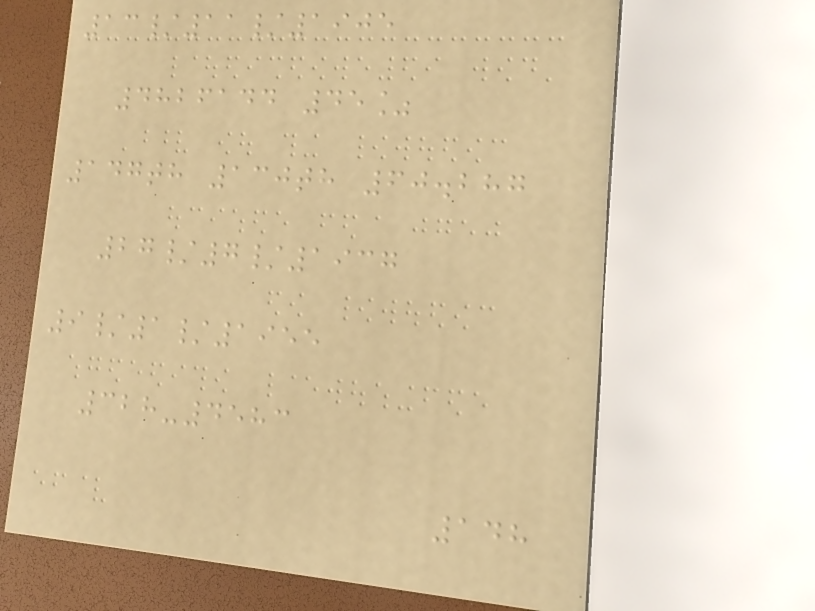13/11/1905
4826144 45%
147th 130th 60.287
27/7/1937
9/1/1955
328-4583
148
